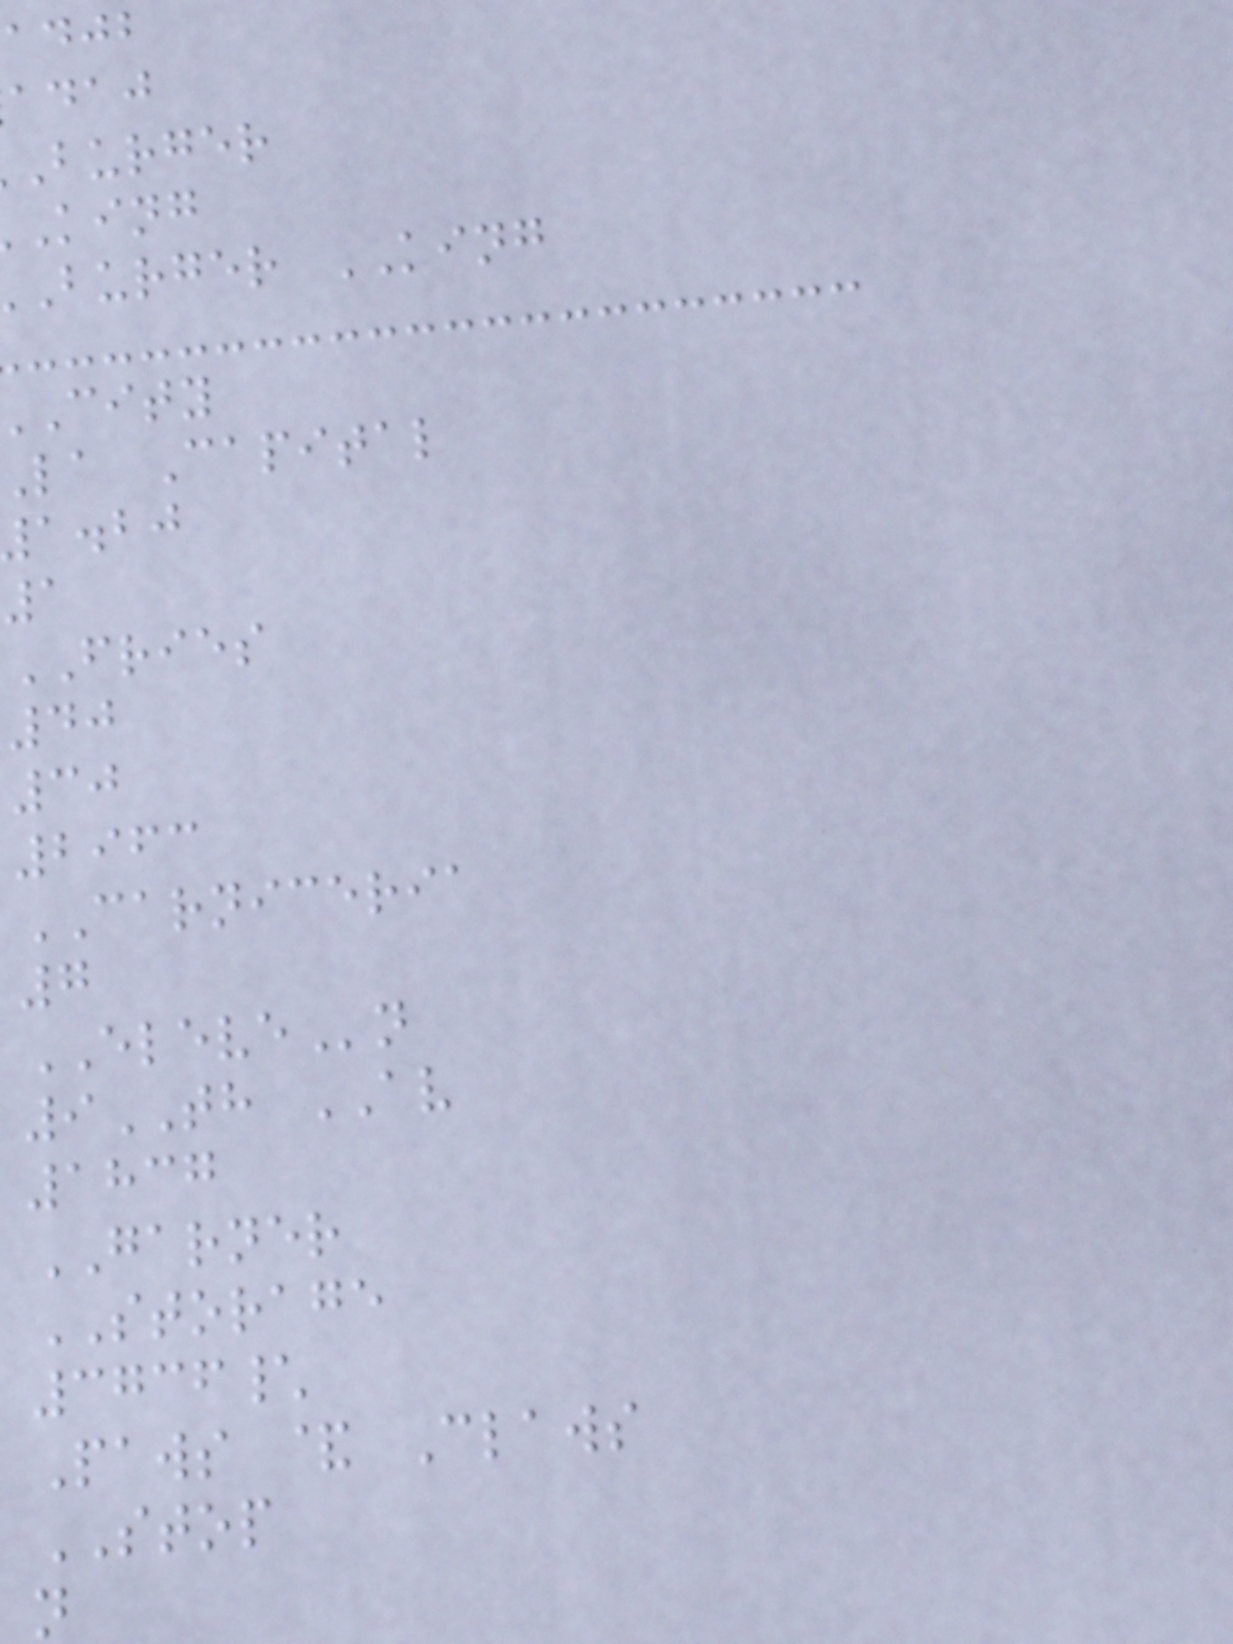adjb
adaj
burger
king
burger KING
city
la Capital
a.bj
1
FRIES
40
30
2963
CARNICERIA
7
ELEVEn
9TH AV
1837
GARNER
STORAGE
3736\
Paws & Claws
STOP
n
